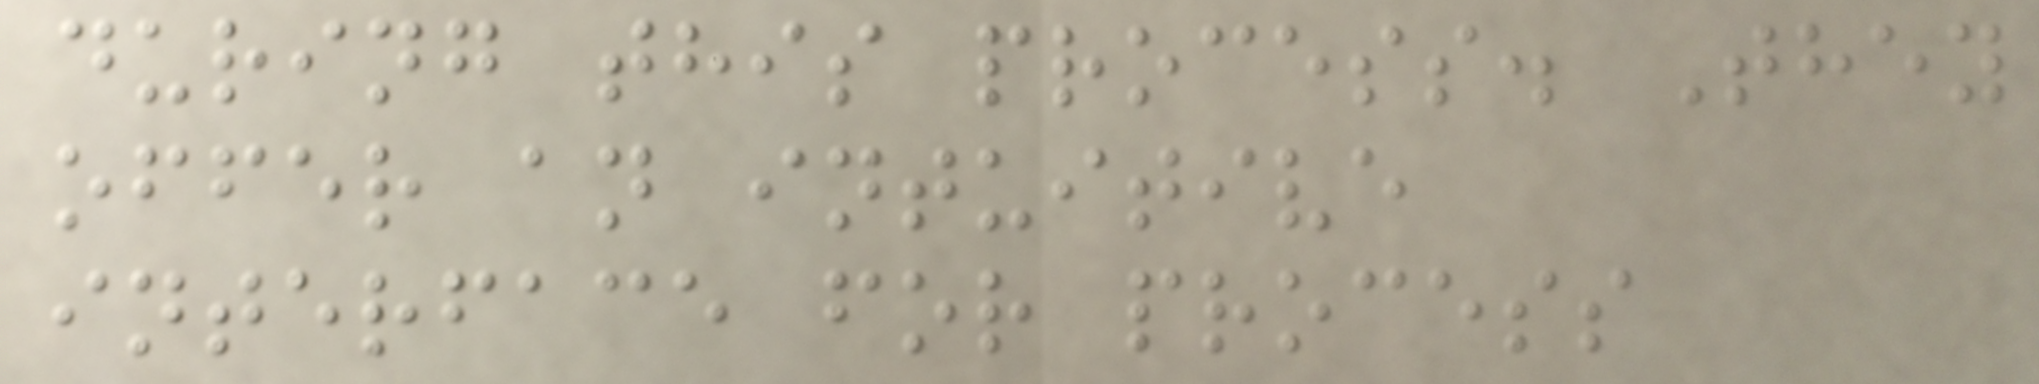during this process. They
offer an intuitive
interface for process
